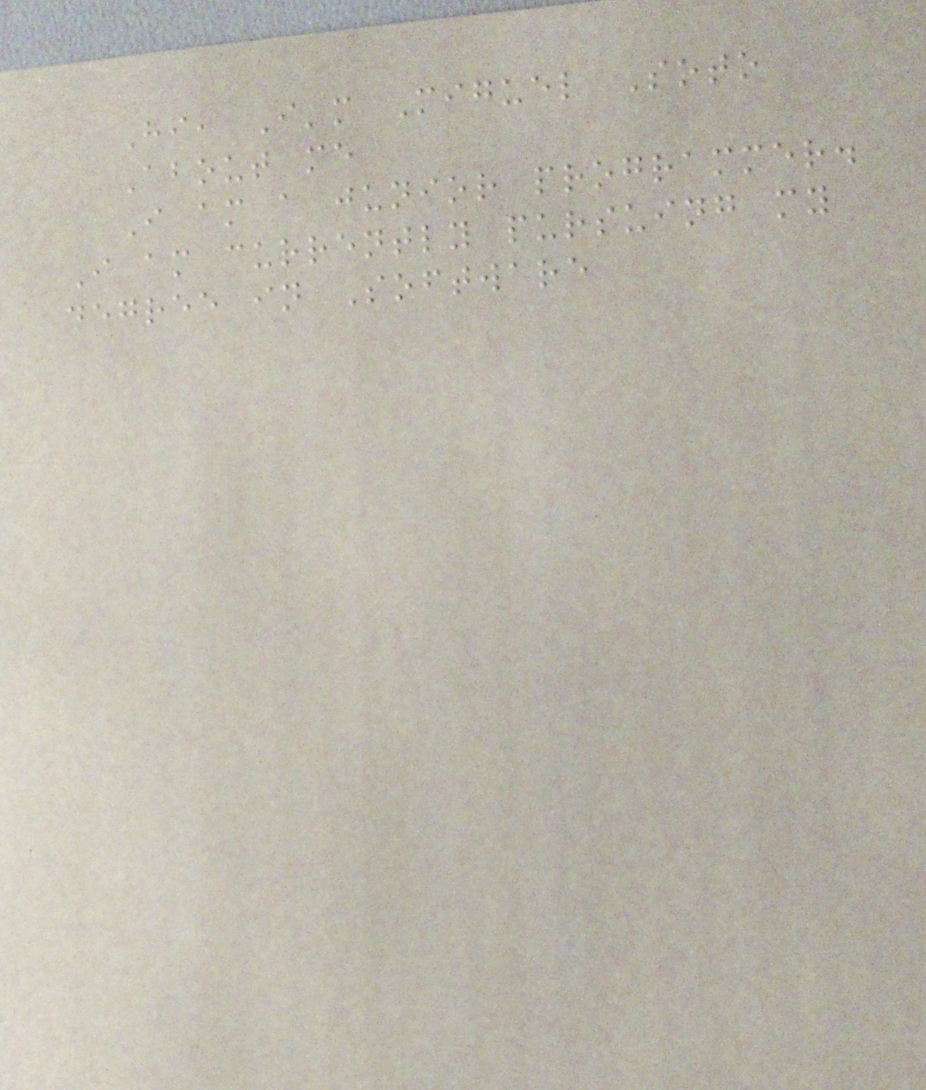Hi, I'm Miguel Soto
About me
I am a junior programmer.
I am currently pursuing my
degree in Software
